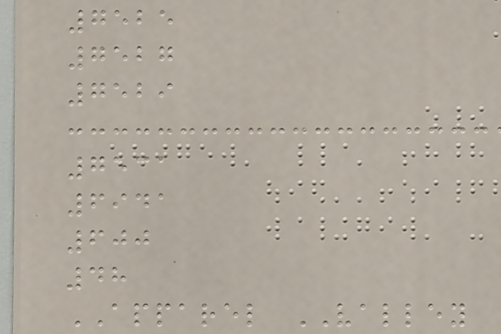7525
7527
7529
7531
6941
600
48
APPAREL VALLEY
